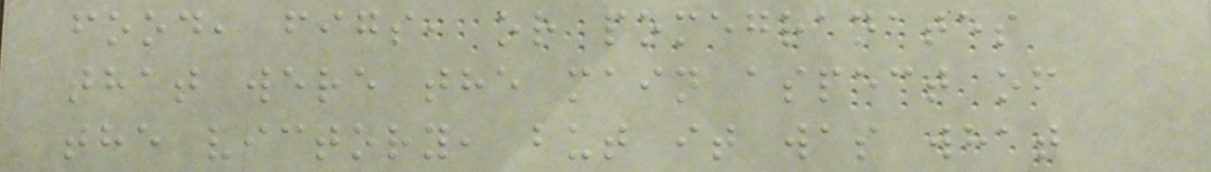food, figs, or pomegranates
that were the main aspect of
the victory, but it was what
